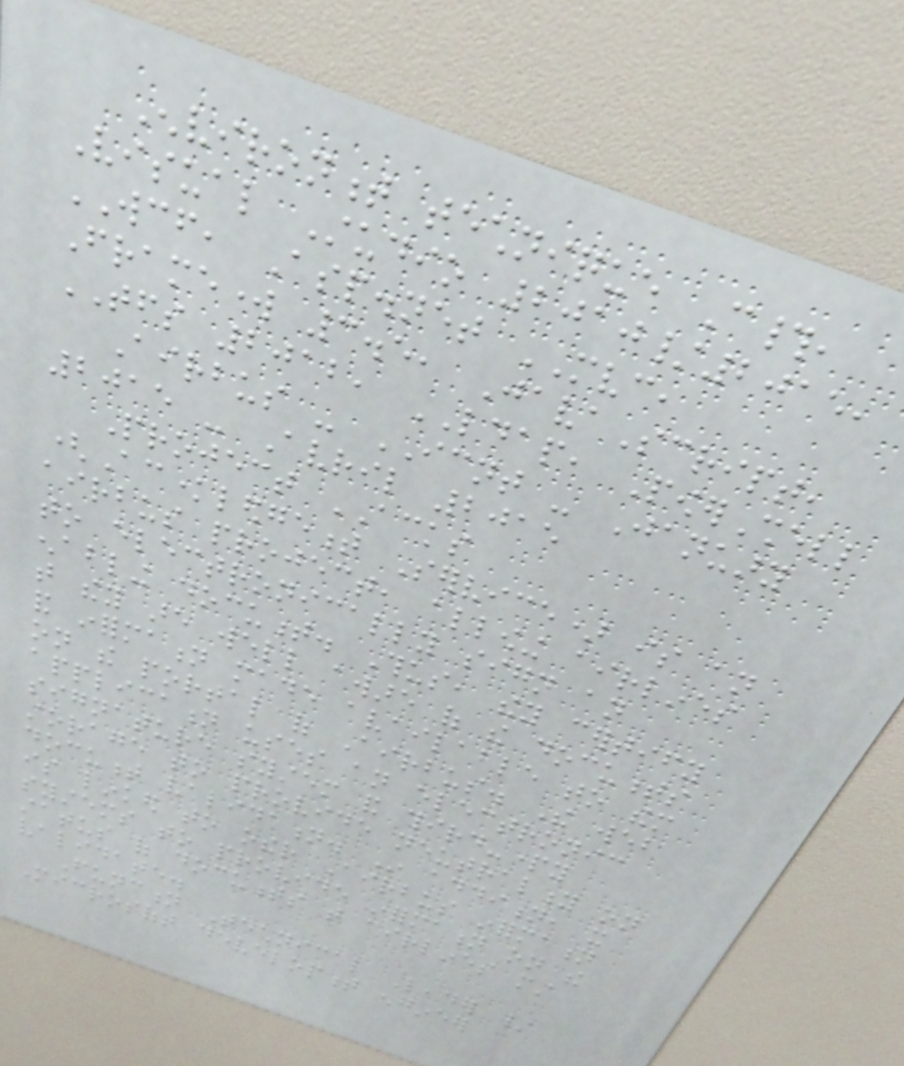Environment technique C#,
Visual Studio 2010/2015,
WCF, Asp.net MVC,
Framework 3.5, JavaScript,
TFS 2012, LDAP, PowerShell
Airbus - ICNT - January
2015 - Avril 2015
Project ACKS
(Acknowledgement Service) is an
airbus project, allowing airlines
to electronically sign an
enabling document. Thus, they certify
that they are well aware of the documents
and information made available to them
on the portal of Airbus. The web
application uses an electronic
signature system and third-party
storage to provide neutrality on
document validation. In addition, it
is linked to other Airbus information
systems to provide information on the
status of documents that airlines must
validate.
Function Technical Leader /
Microsoft development engineer
